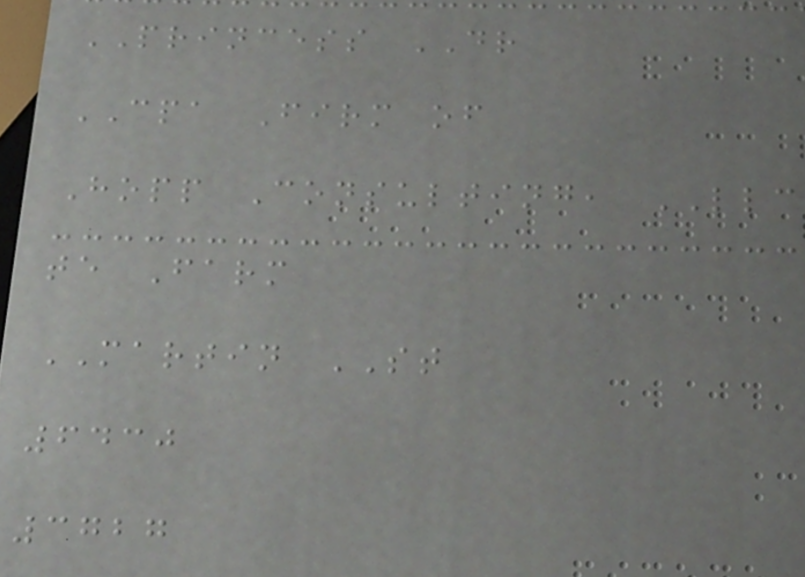PRINCESS DR
CPA Firm of
Hopp Consulting, LLC
te Farm
MARTIN ST
6430
3727
